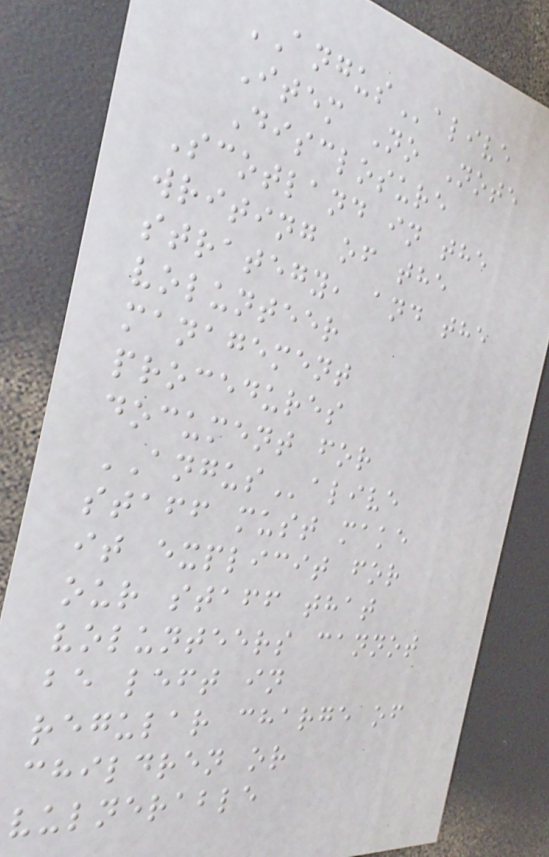ANGUSalive
Item No Note
Disclosure
Scotland in the
writing of the
strategy, and the
volunteer
management
procedures
document for
ANGUSalive
staff must make
it explicit for
our staff that
volunteers cannot
be left in
regular charge of
children or
vulnerable
